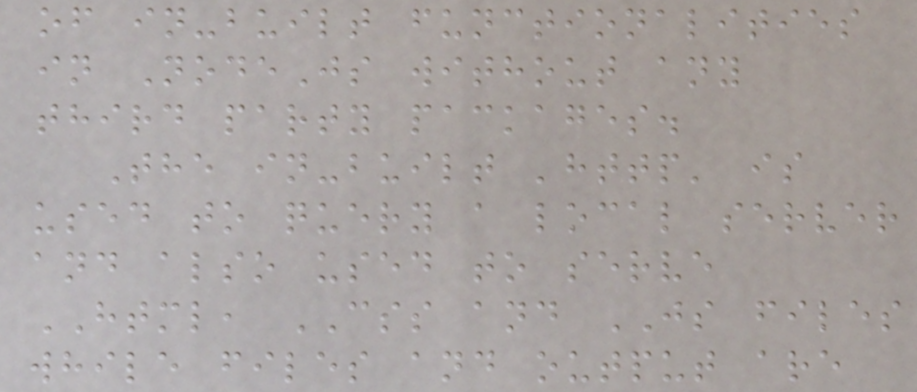of in-built functionalities
in NodeJs without any
third party packages.
The in-built 'http' is
used to query a local server
and also used to serve
HTML, CSS and JS files
while files and output are
